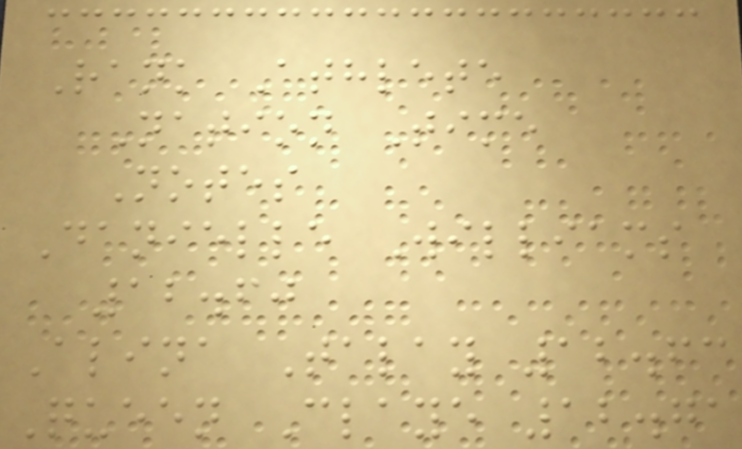Rank Athlete
Nation Time
Notes
Danielle Williams
12.60
Alina Talay 12.63
Queen Claye 12.71
